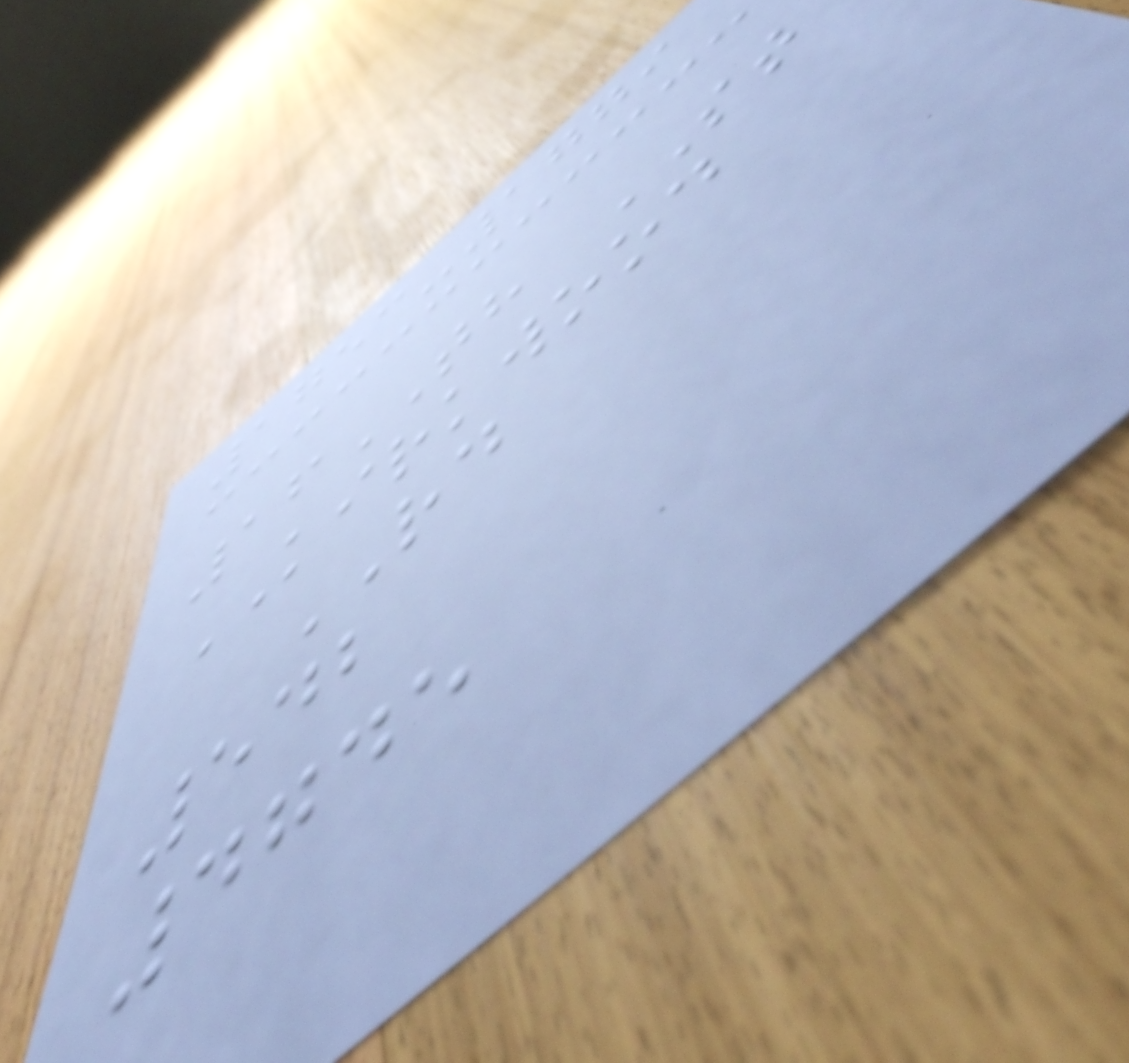1753-1779
16TH ST
KIRKWOOD
RD
542
4745
